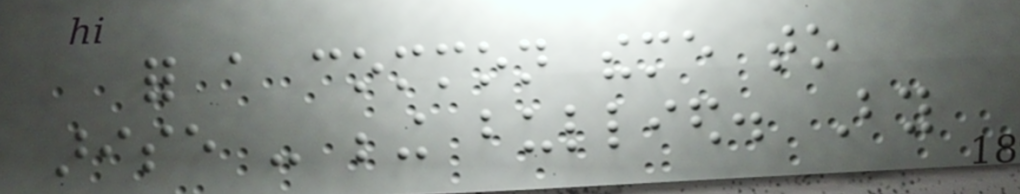for a common theme to
arise - being bullied. By
